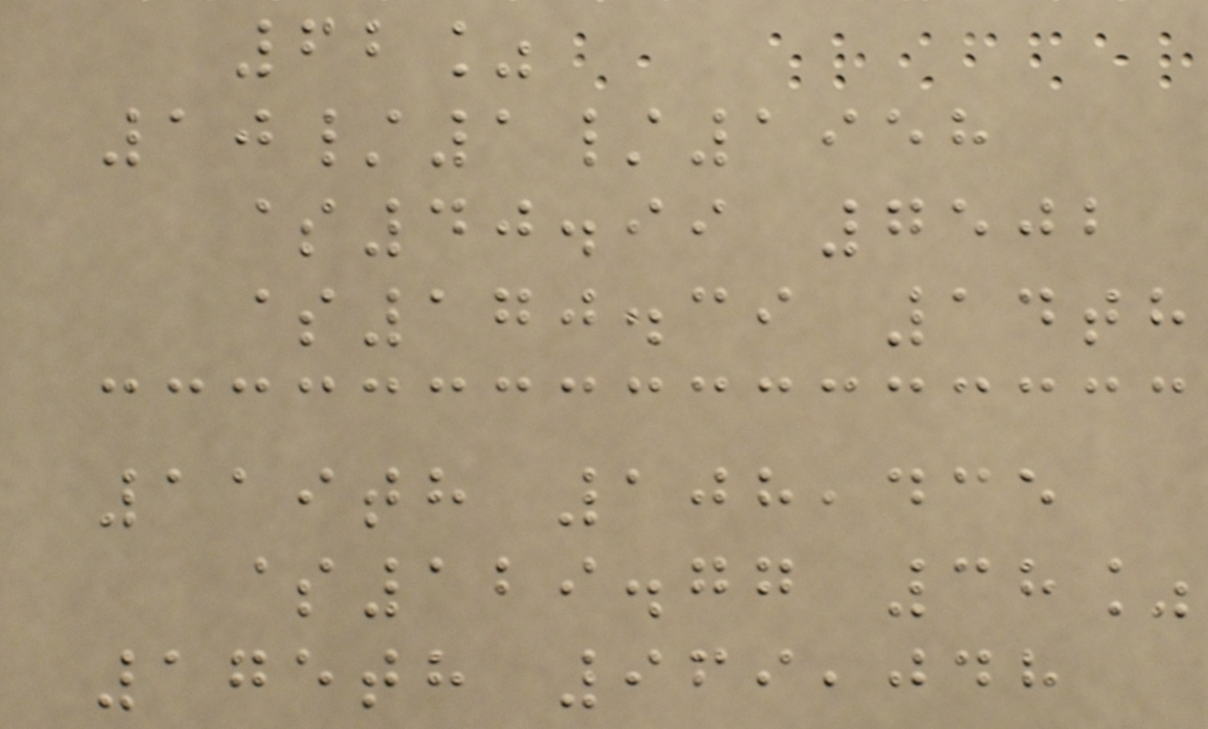62%
10/1/1958
$40.99 7502
$170.39 14th
119th 108,435
$129.77 38%
175th 969,048
